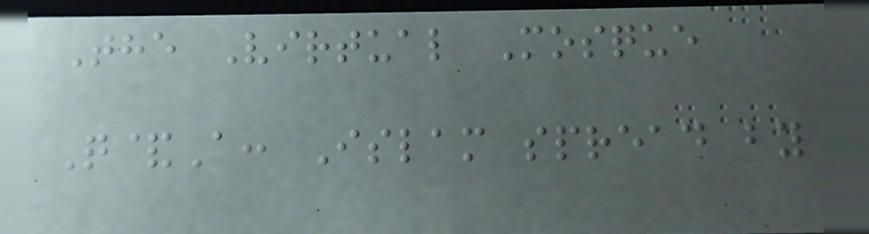The Virtual Mosque
Q&A: Islam spread by
